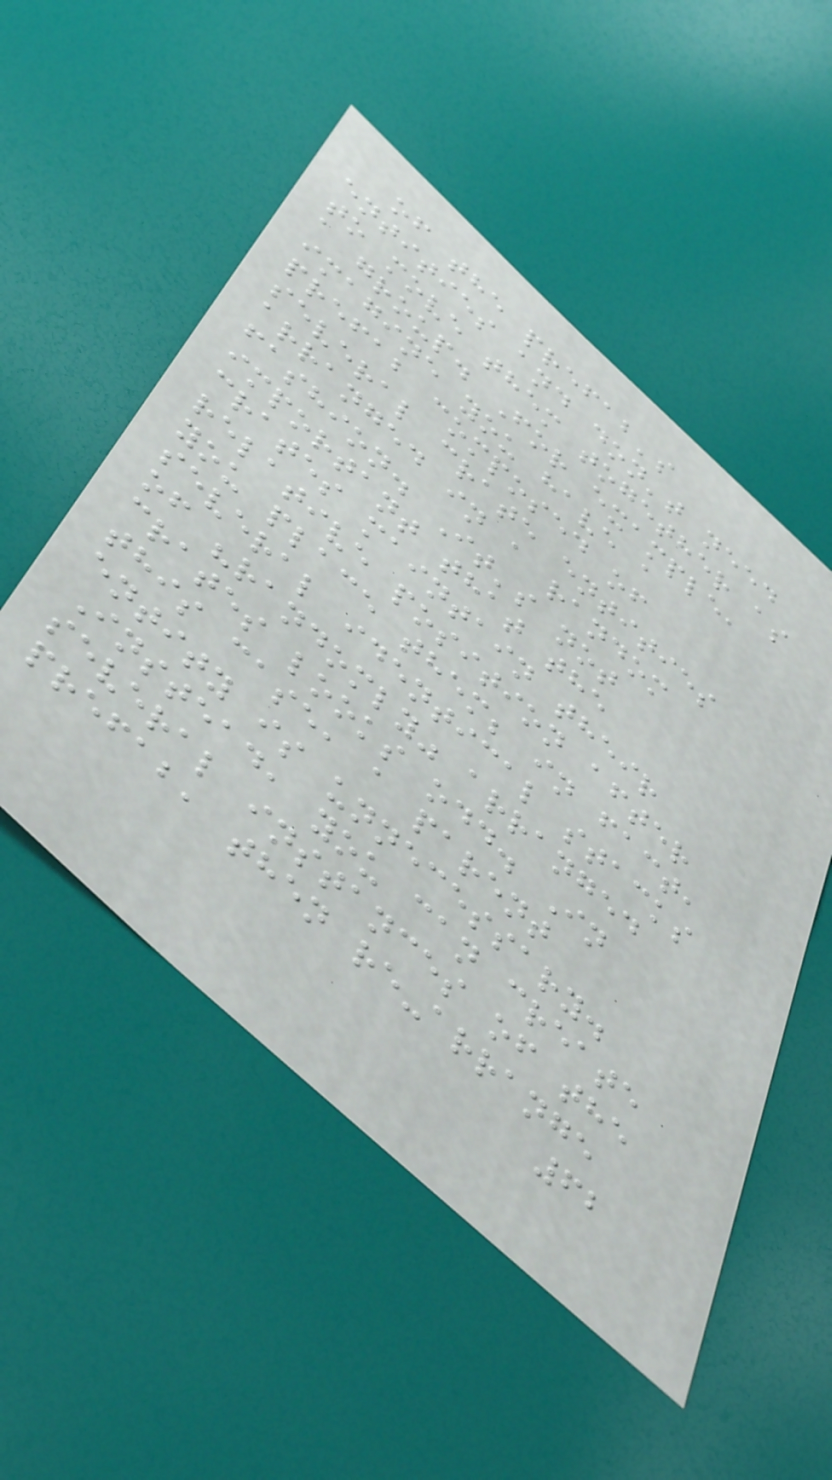of the prefab's
entities and don't need
to move them together as
a group. For example,
imagine you have a
prefab composed of
several crate entities
arranged in a random
fashion. It's not
important that the
crates maintain their
relative position after
you place them; in fact,
several identical stacks
of "randomly" arranged
crates looks odd. In
this case, a parent
entity is unnecessary.
Instead, you can create
several instances of the
prefab, then re-arrange
62
